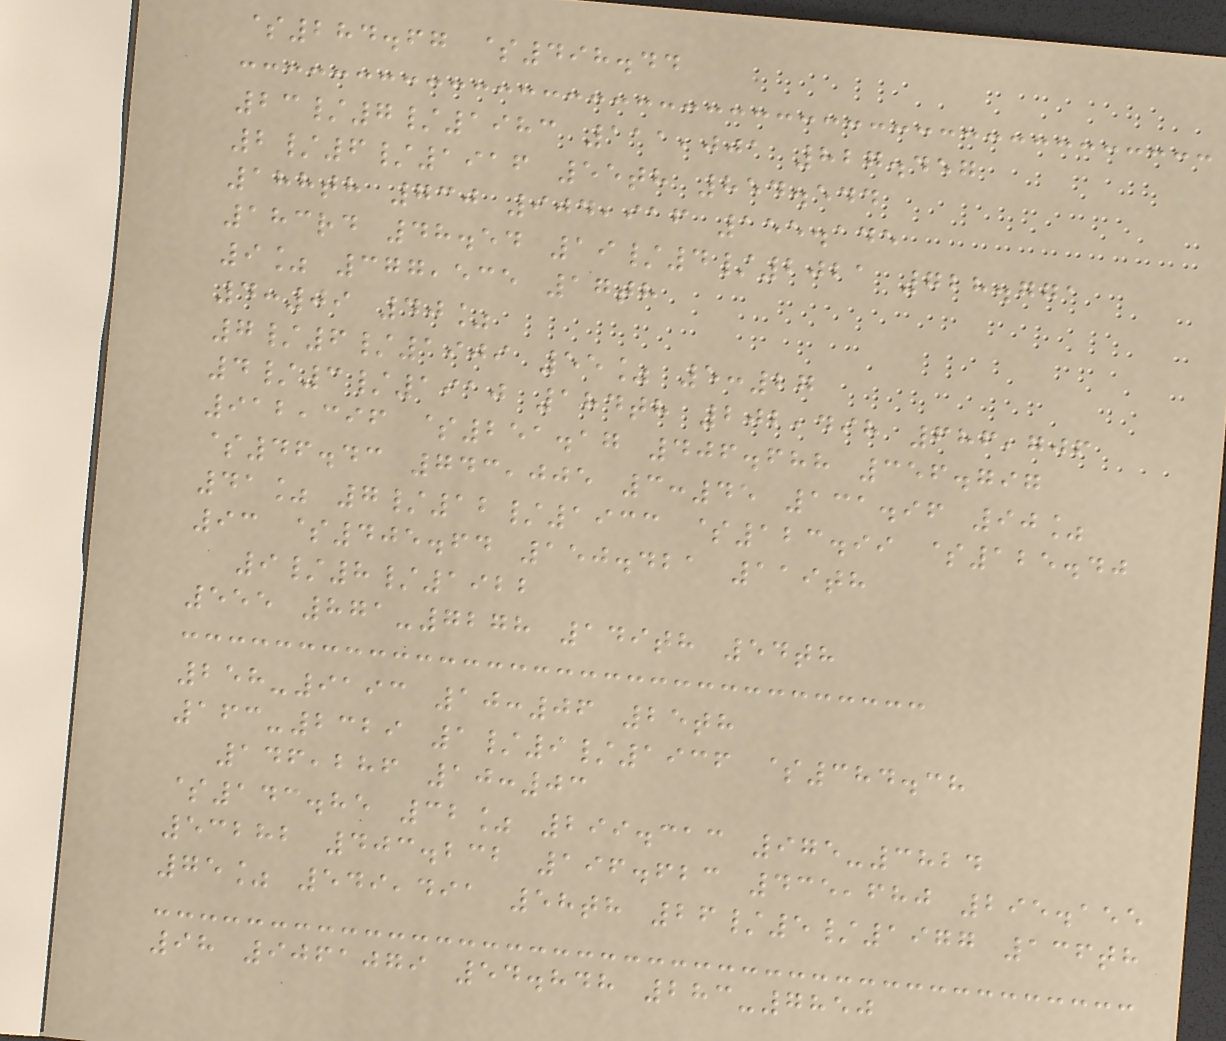$284.67 $498.44
23/7/1983 111,001 827.457
2/6/1916 55th 854.544
188th 730 904,916 155.145
183rd 48.54 19/4/2021 728.771
9% 377,535 17th
4:09 40%
7/6/1909 55% 5:27
4/3/1910 184th 202,498 686,706
912,396 $251.17 406.688 356.797
$46.43 743,005 3:45 131.96 90%
41% 7/12/1933 $123.99 $125.40
93 $405.64 150.421 119th
9/8/1922
555 871-7278 149th 54th
258-9193 10:06 25th
163-2329 1/9/1936 $384.38
146,286 10:03
$143.85 32% 299.313 975-3824
53282 403.232 196.623 435,680 295.155
75% 549,491 58th 26/5/1977 136th
98 9061079 54.848 283-7850
